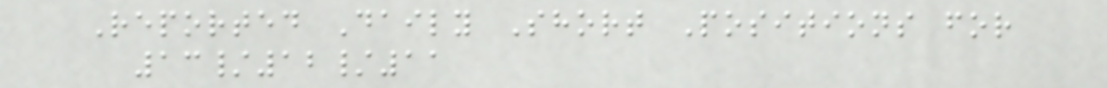Reported Daily Short Positions for
13/12/11
